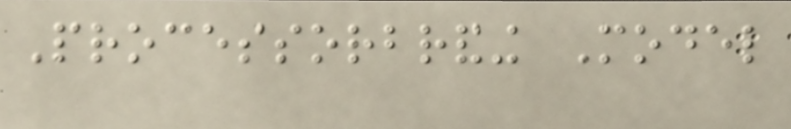Processorbranding Model
